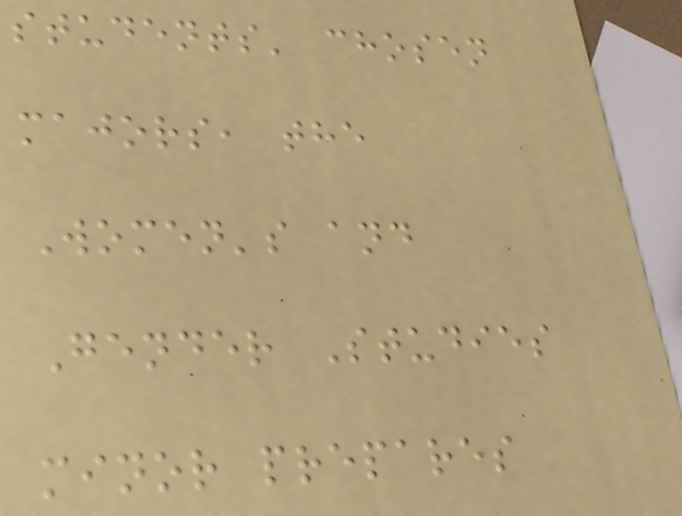students' chosen
majors, the
Women's and
Gender Studies
minor prepares
